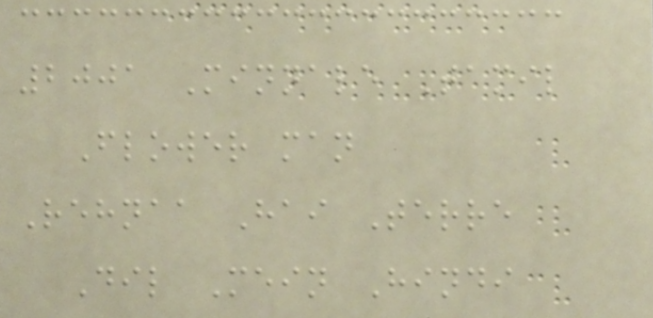2001 Minnale Tamil
Flower man
Rehnaa Hai Terre
Dil Mein Hindi
